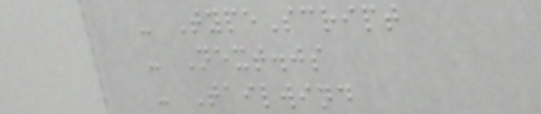- TypeScript
- Next.js
- Tailwind
